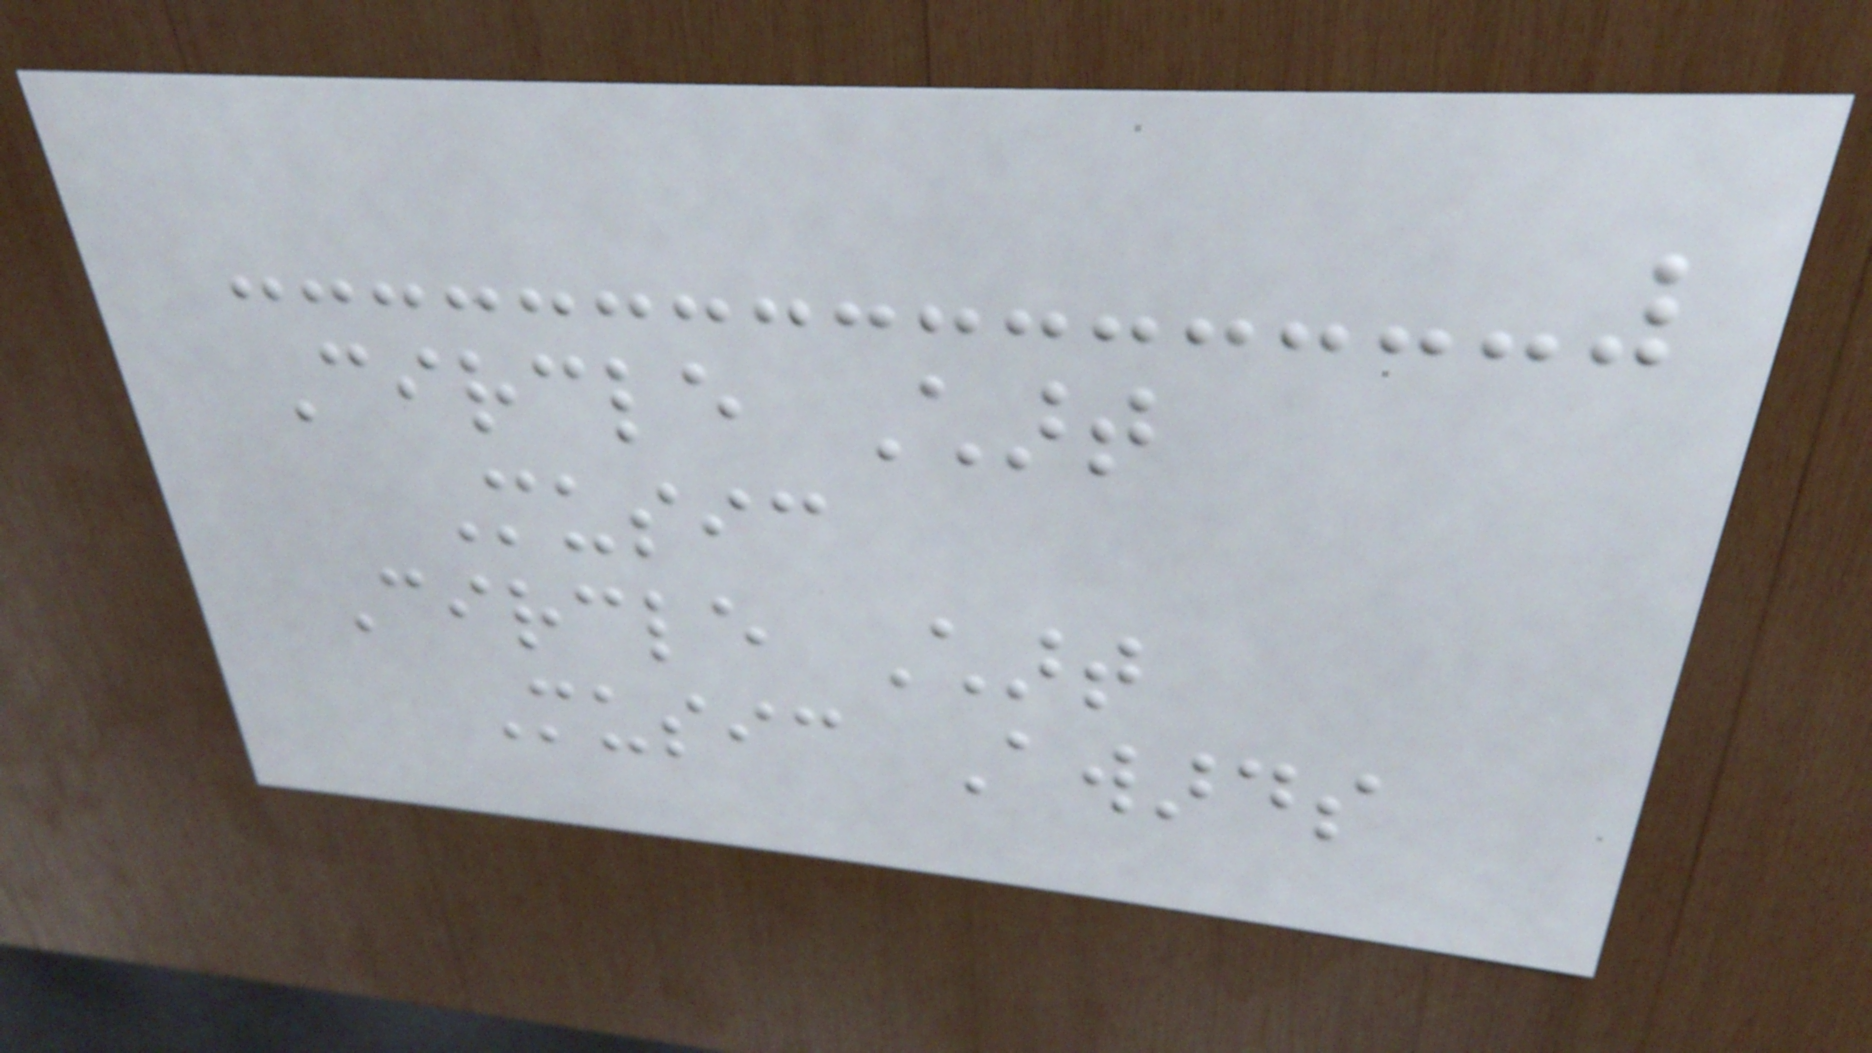Circle Chart
Music
Circle Chart
Music Awards
